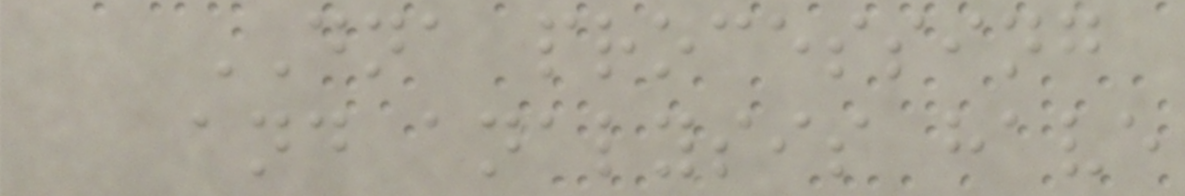DNA processing
and analysis have
